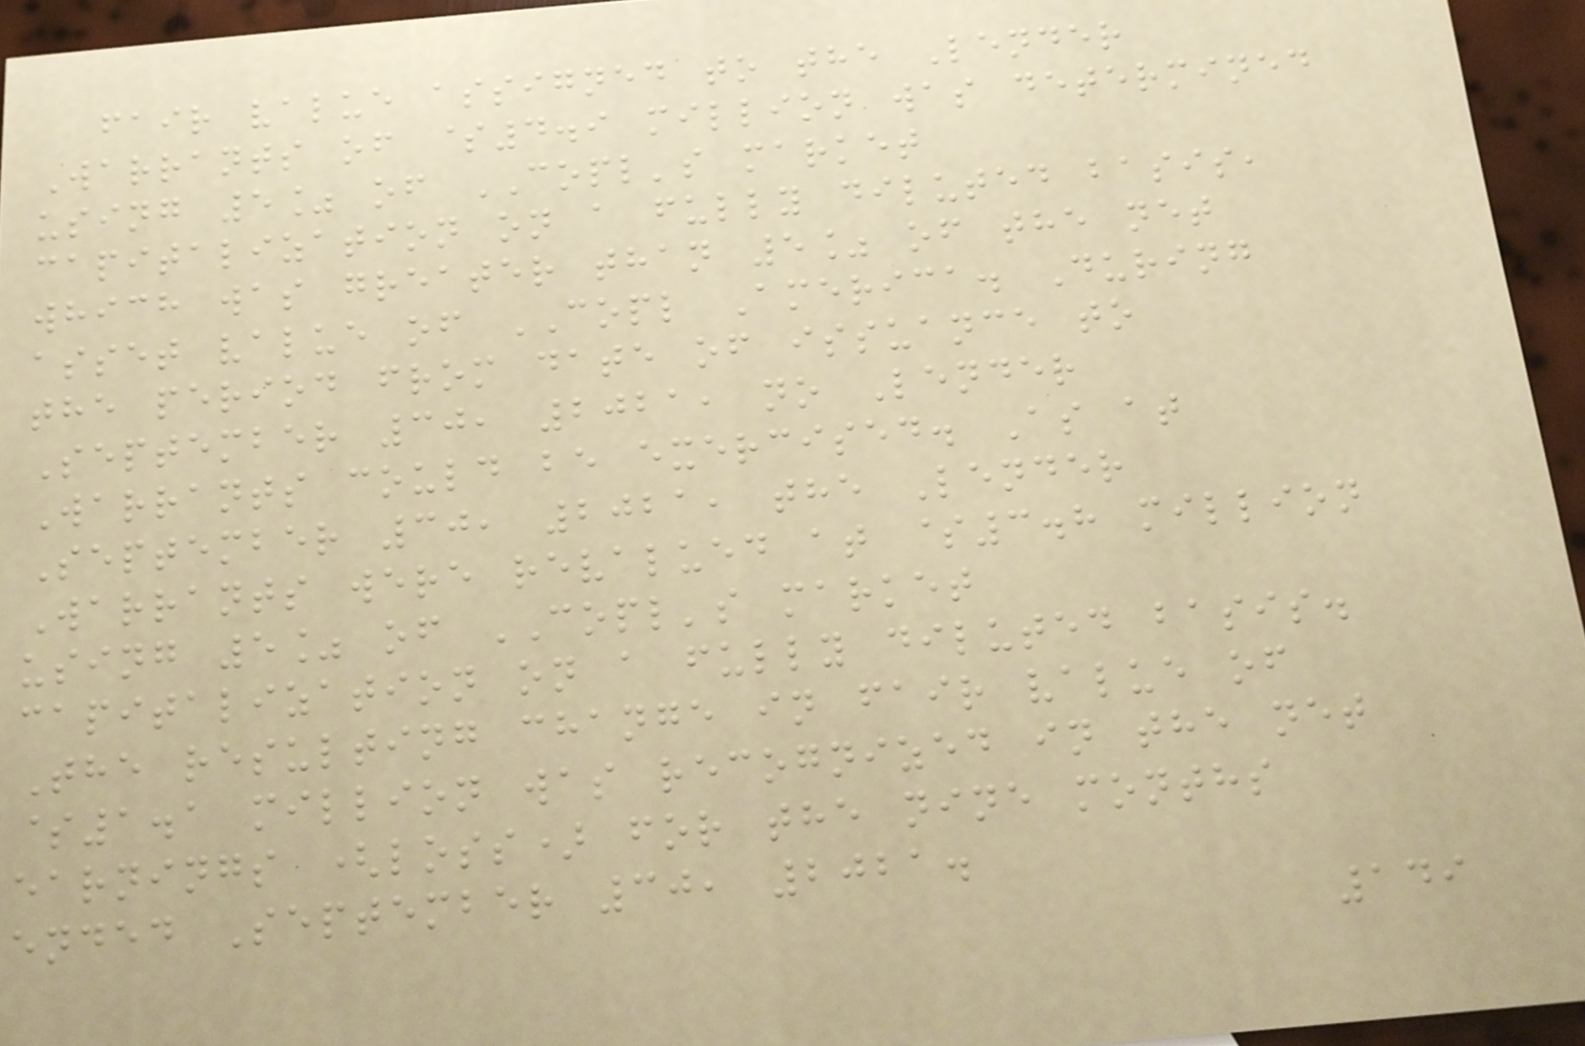fair value assigned to the Lender
Warrants of $4.9 million was determined
using 5% of COPL's market
capitalization on a fully diluted basis,
which was greater than 5% of the net
asset value of COPL America. During
the period from date of issuance to
September 30, 2021, no Lender
Warrants could be exercised. As at
September 30, 2021, the Lender
Warrants were revalued at $3.8 million
using 5% of COPL's market
capitalization on a fully diluted basis.
The resulting change in fair value of
$1.1 million was recognized in the net
earnings (loss) for the nine months
ended September 30, 2021.
149
